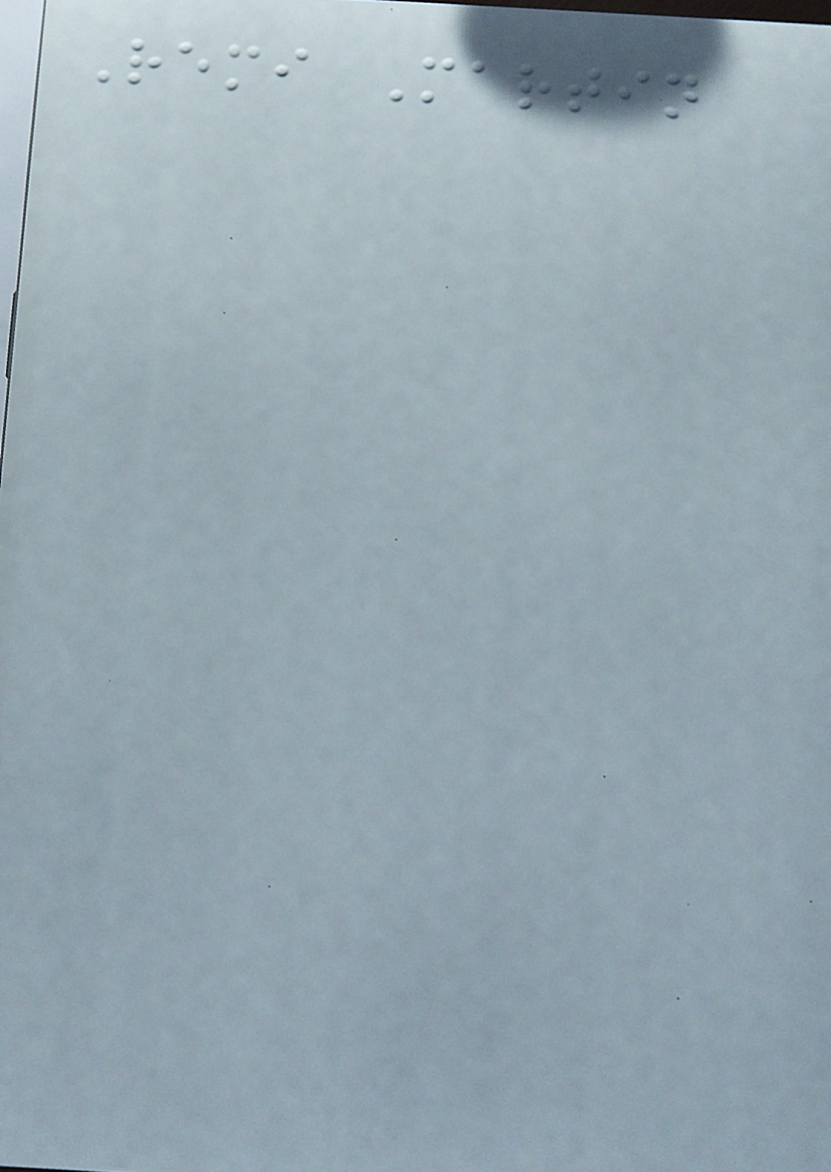Remi Martin
